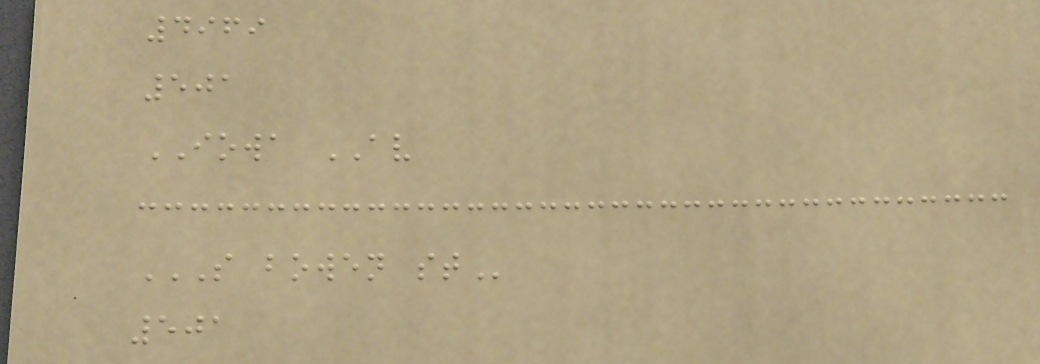4969
501
IOWA AV
S BOWEN ST
501
